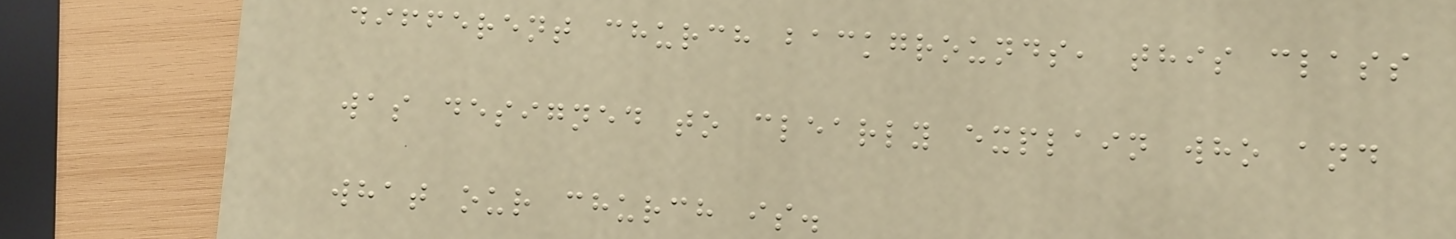different church backgrounds, this class
was designed to clearly explain who and
what our church is.
